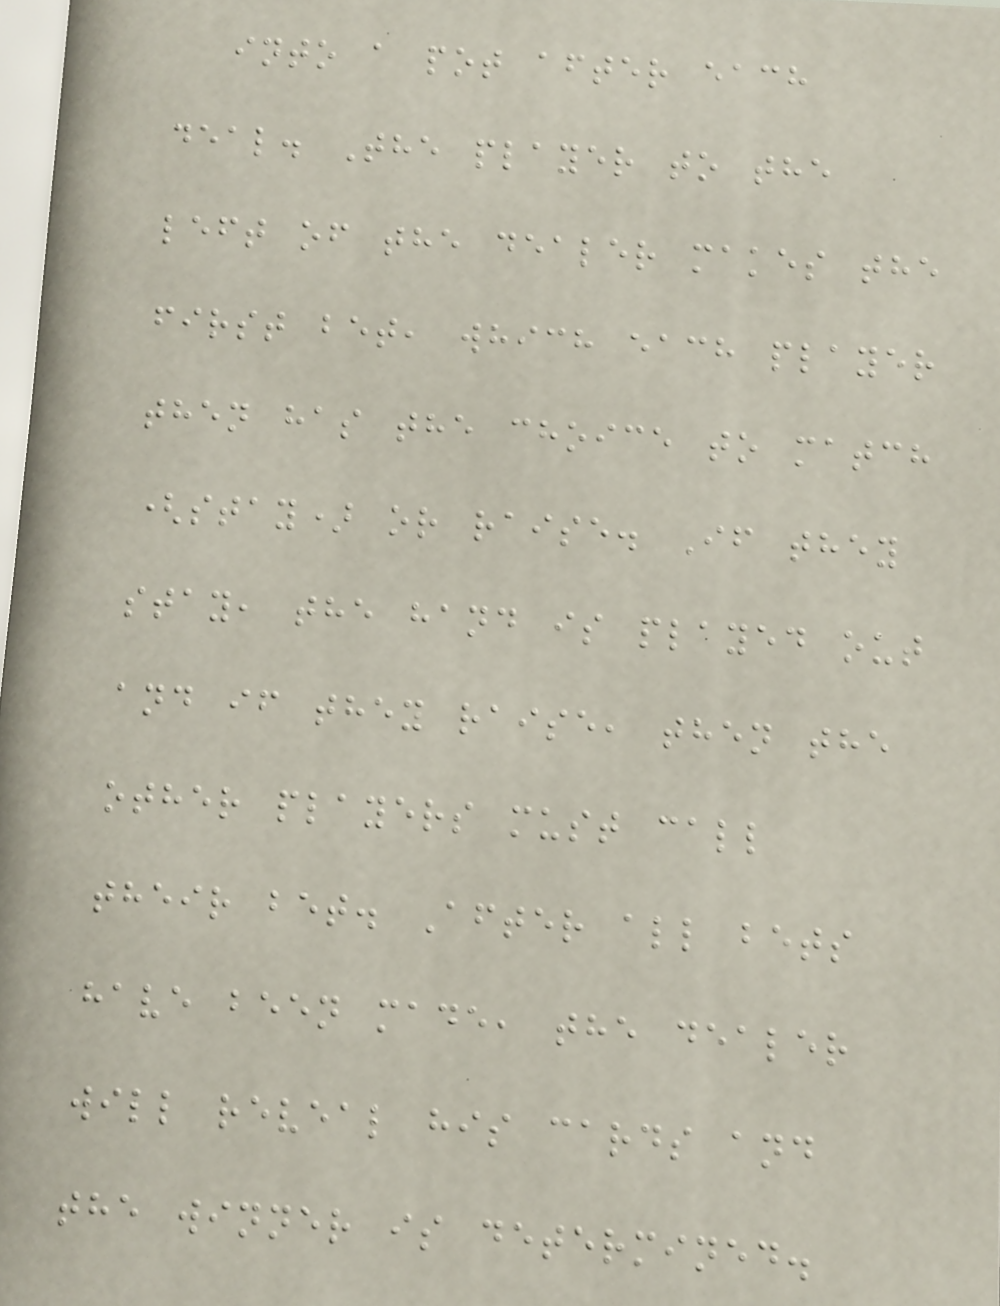into a pot after each
deal. The player to the
left of the dealer makes the
first bet, which each player
then has the choice to match
(stay) or raise. If they
stay, the hand is played out
and if they raise, then the
other players must call
their bet. After all bets
have been made, the dealer
will reveal his cards and
the winner is determined.
